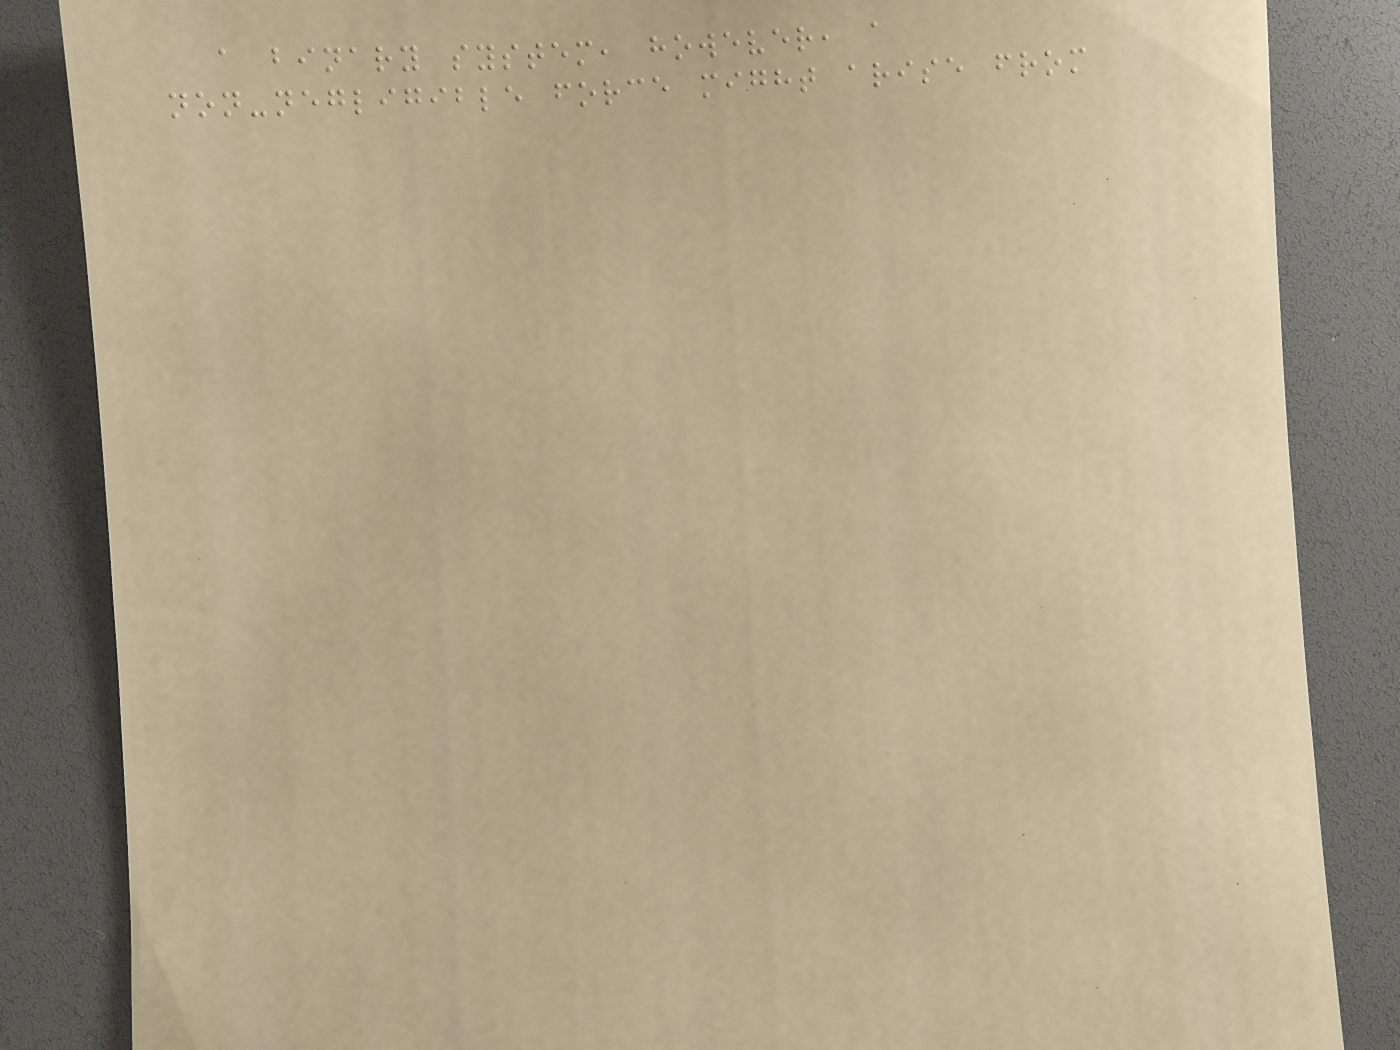a binary system, however, a
non-negligible force might arise from
